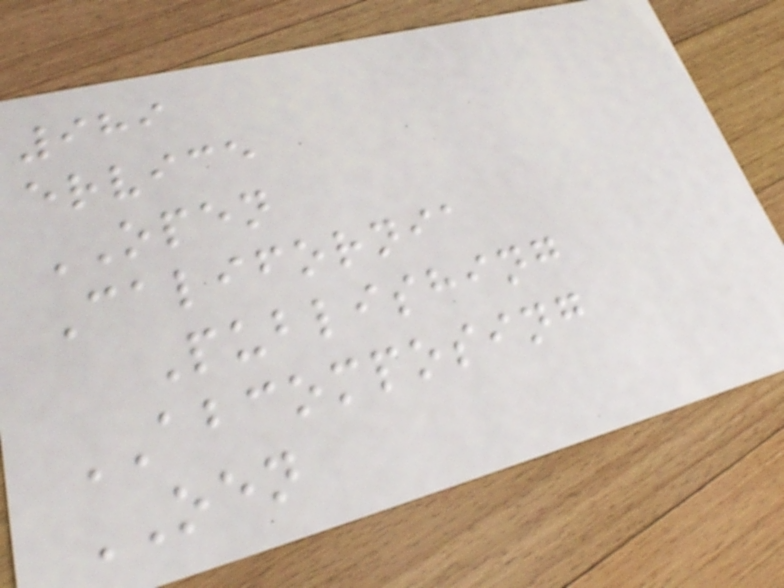989
ervice
OPEN
California
Publishing
ABCOMPOSING
OEN
